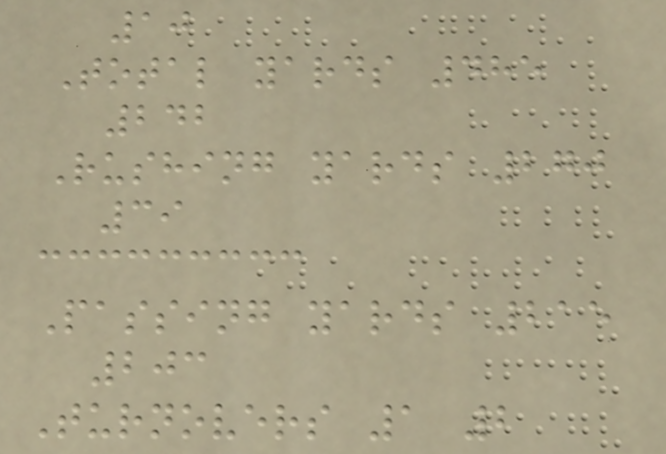10
Total yards 485
242
Rushing yards 270
39
Passing yards 215
203
Turnovers 1 2
